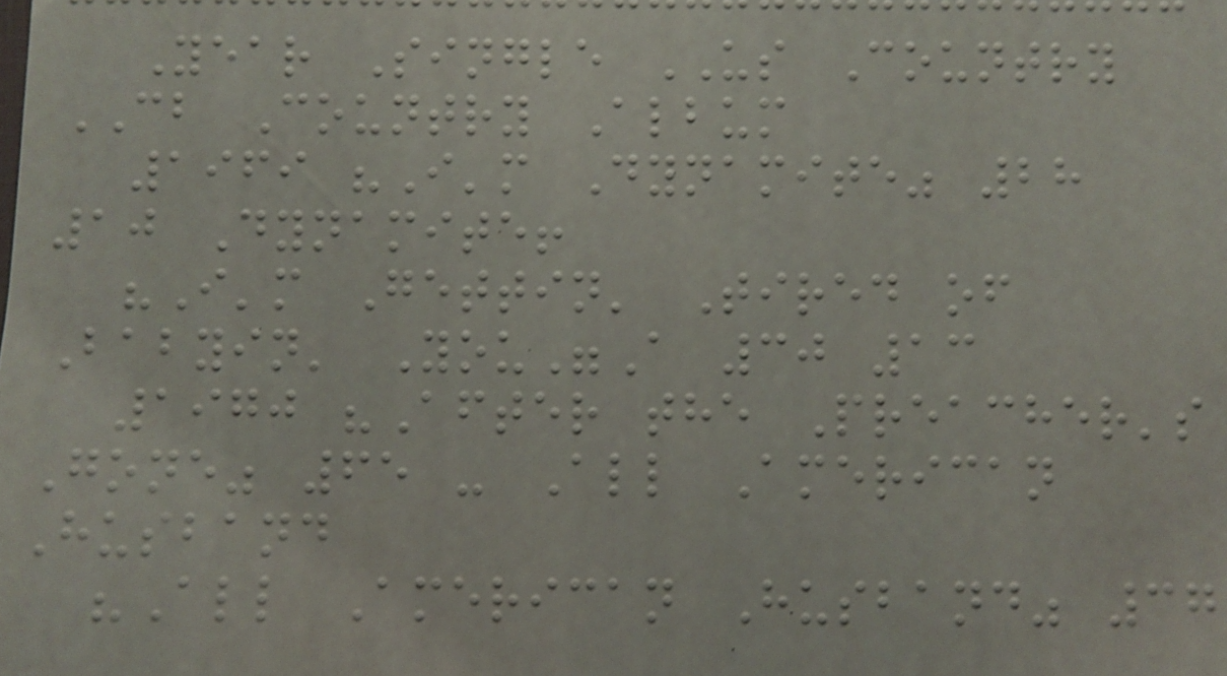Year Single US Country
CB Country Album
1969 "I'm Dynamite" 28
10 Dynamite!
"I'm Gettin' Tired of
Babyin' You"A 30 13
1970 "After the Preacher's
Gone" 65 - All American
Husband
"All American Husband" 37
